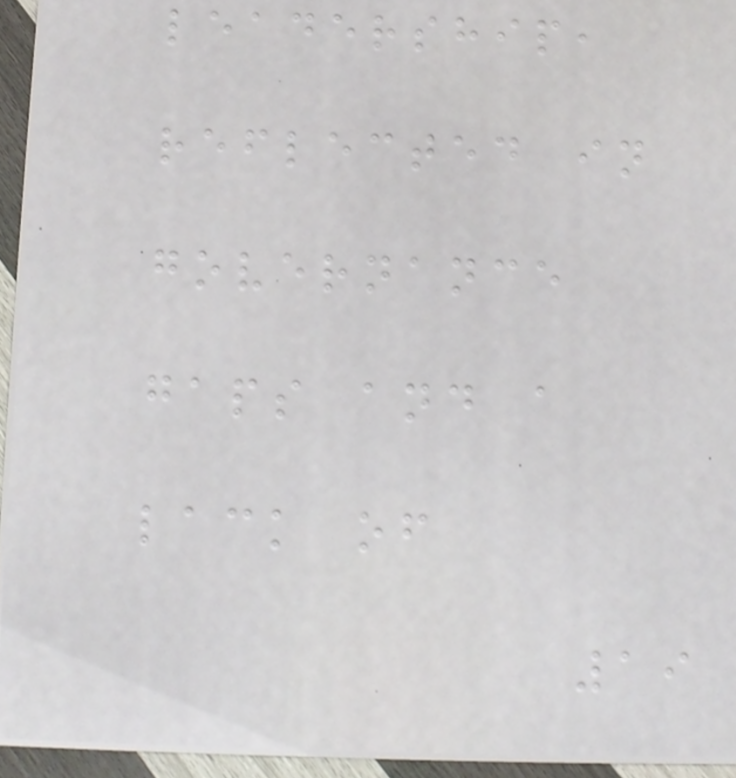leadership,
reflected in
governance
gaps and a
lack of
19
